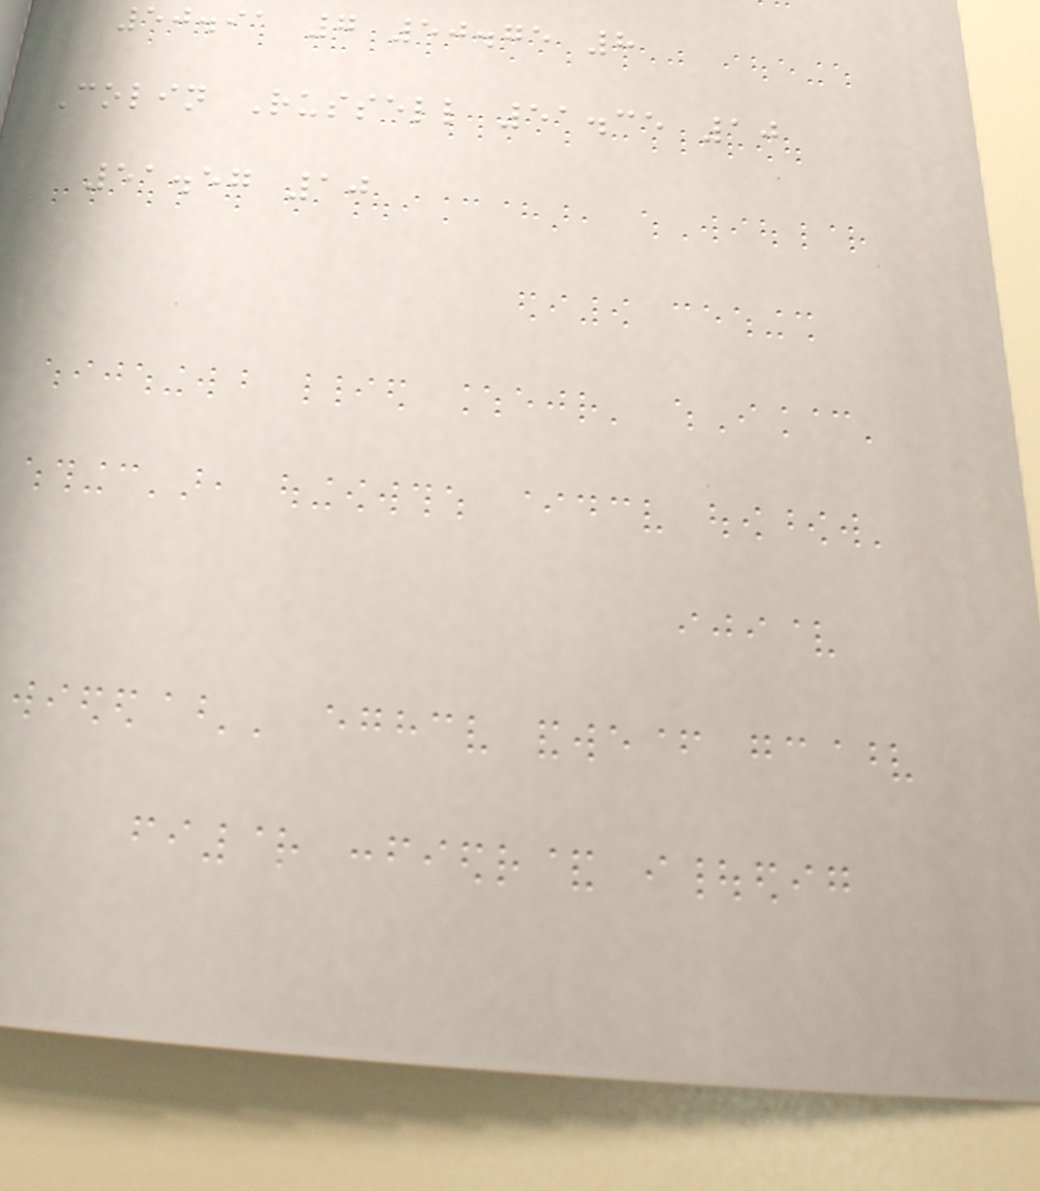50.91 7 50.75 8
Colin Russell 51.35 10
51.57 10
